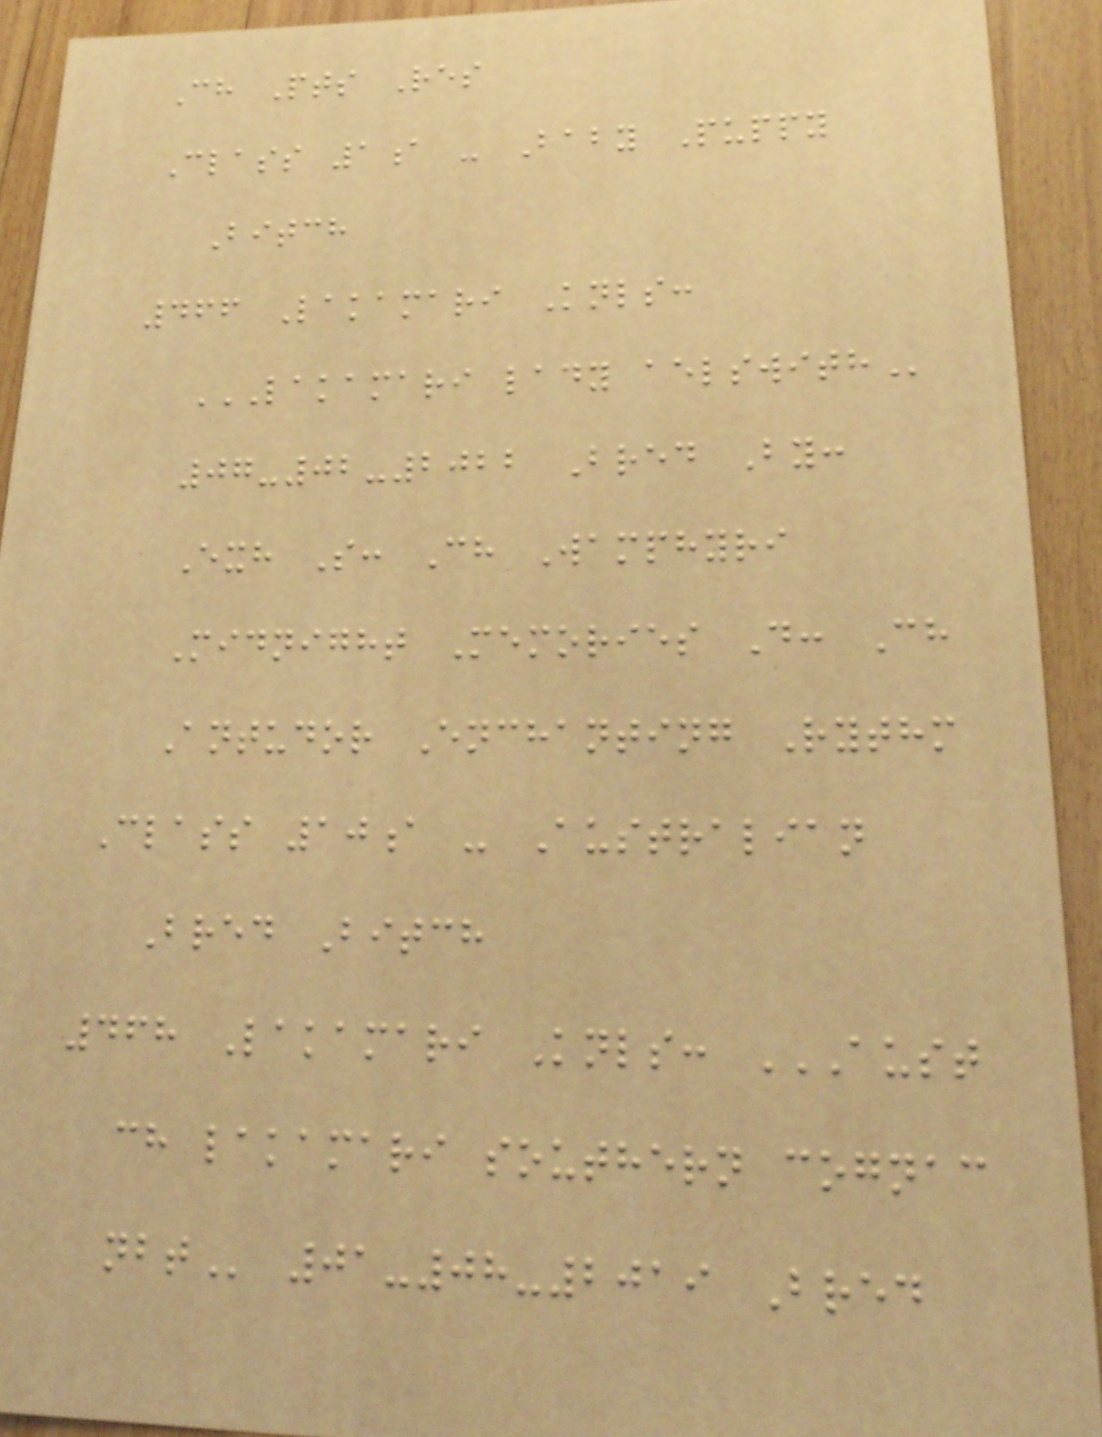Ch Pts Res
Class 1a - Baby Puppy
Bitch
466 Lakamari Knls:
LAKAMARI LADY AELSWITH
07-02-2022 Bred By:
Exh S: Ch Wamphyri
Midnight Memories D: Ch
Antudor Enchanting Rythm
Class 10a - Australian
Bred Bitch
468 Lakamari Knls: AUST
CH LAKAMARI SOUTHERN COGNAC
NBT 01-08-2019 Bred
